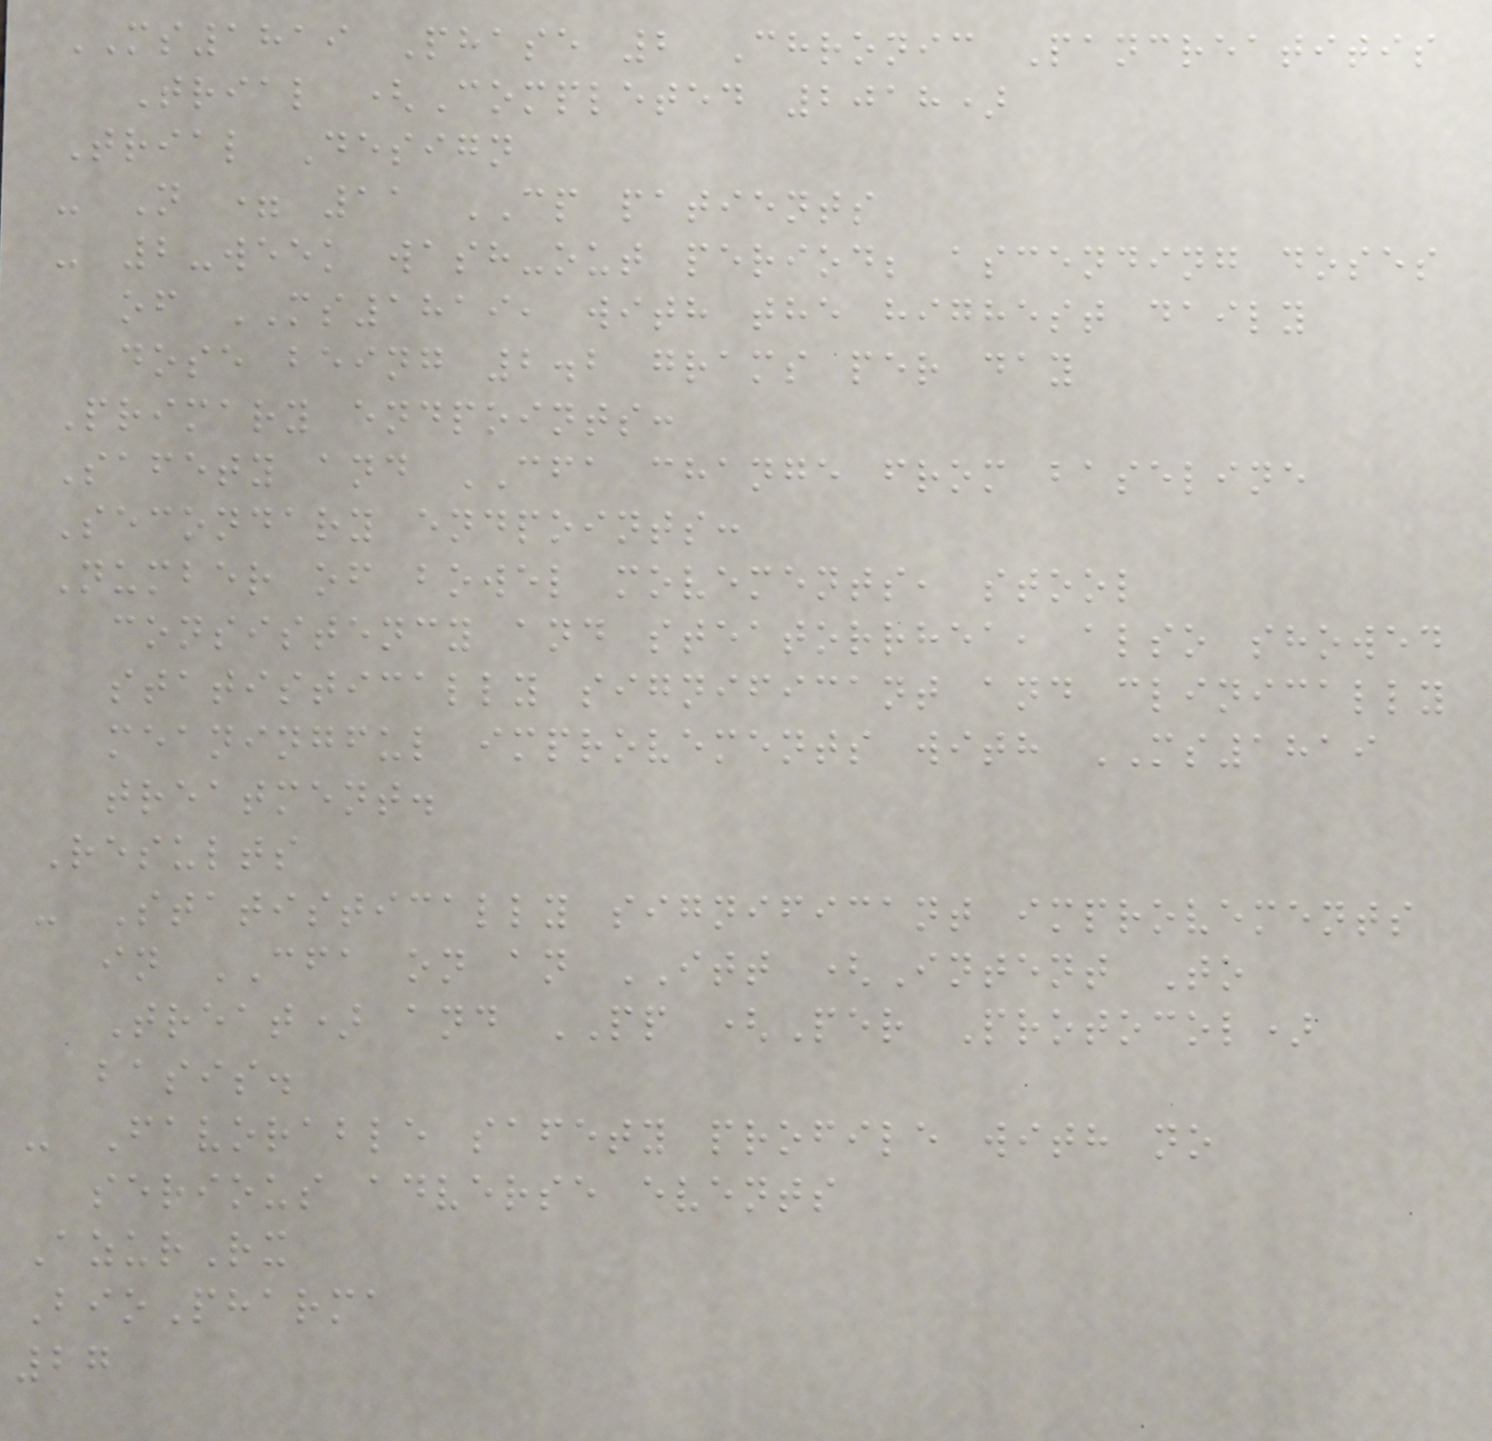MS1819 Phase 2 Chronic Pancreatitis
Trial (Completed 2018)
Trial Design
- N = 11 CP patients
- 2-week wash-out period; ascending doses
of MS1819, with the highest daily
dose being 2.2 grams per day
Primary endpoints:
Safety and CFA change from baseline
Secondary endpoints:
Number of bowel movements, stool
consistency and steatorrhea, also showed
statistically significant and clinically
meaningful improvements with MS1819
treatment.
Results
- Statistically significant improvements
in CFA on an ITT (Intent To
Treat) and PP (Per Protocol)
basis.
- Favorable safety profile with no
serious adverse events
AzurRx
BioPharma
27
